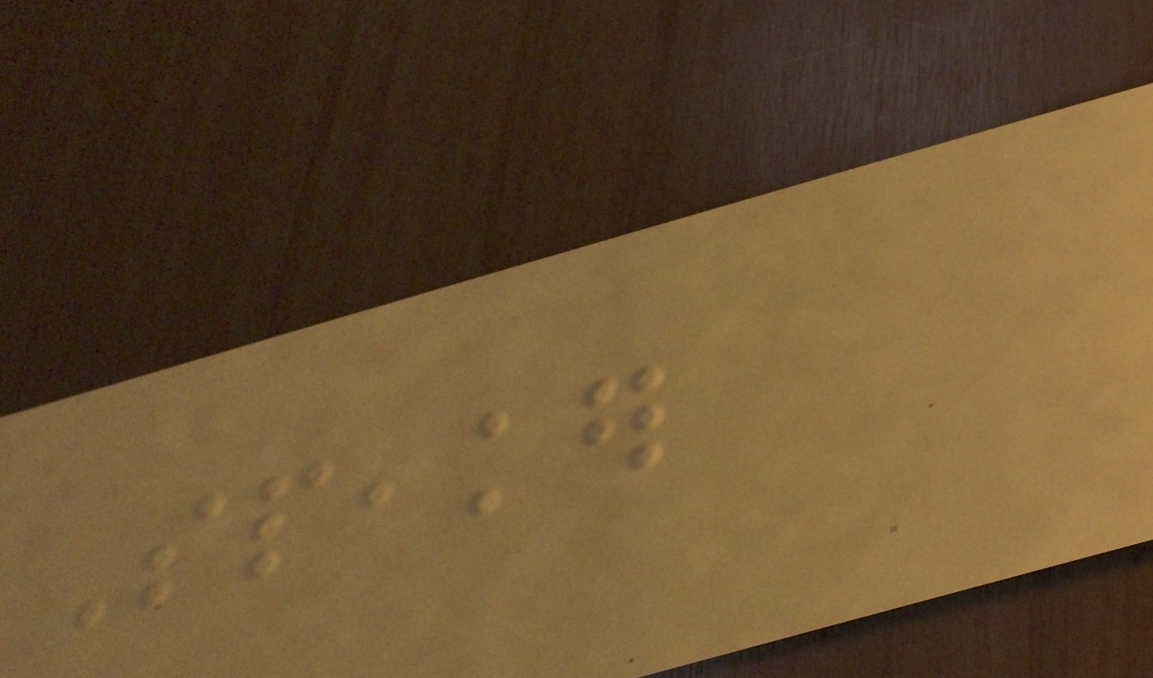Speaker
